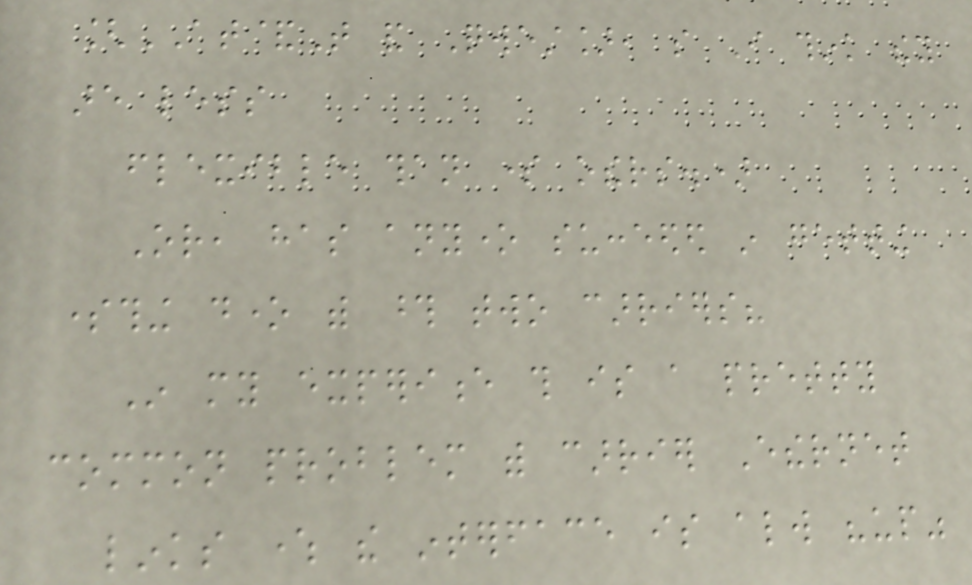[AT&T and Qwest], so I think they
are less
flexible than some others.)
Or, has anyone succeeded in getting
something done with those two carriers?
In my experience this is a pretty
common problem with carrier Ethernet
links where the interface is always "up"
